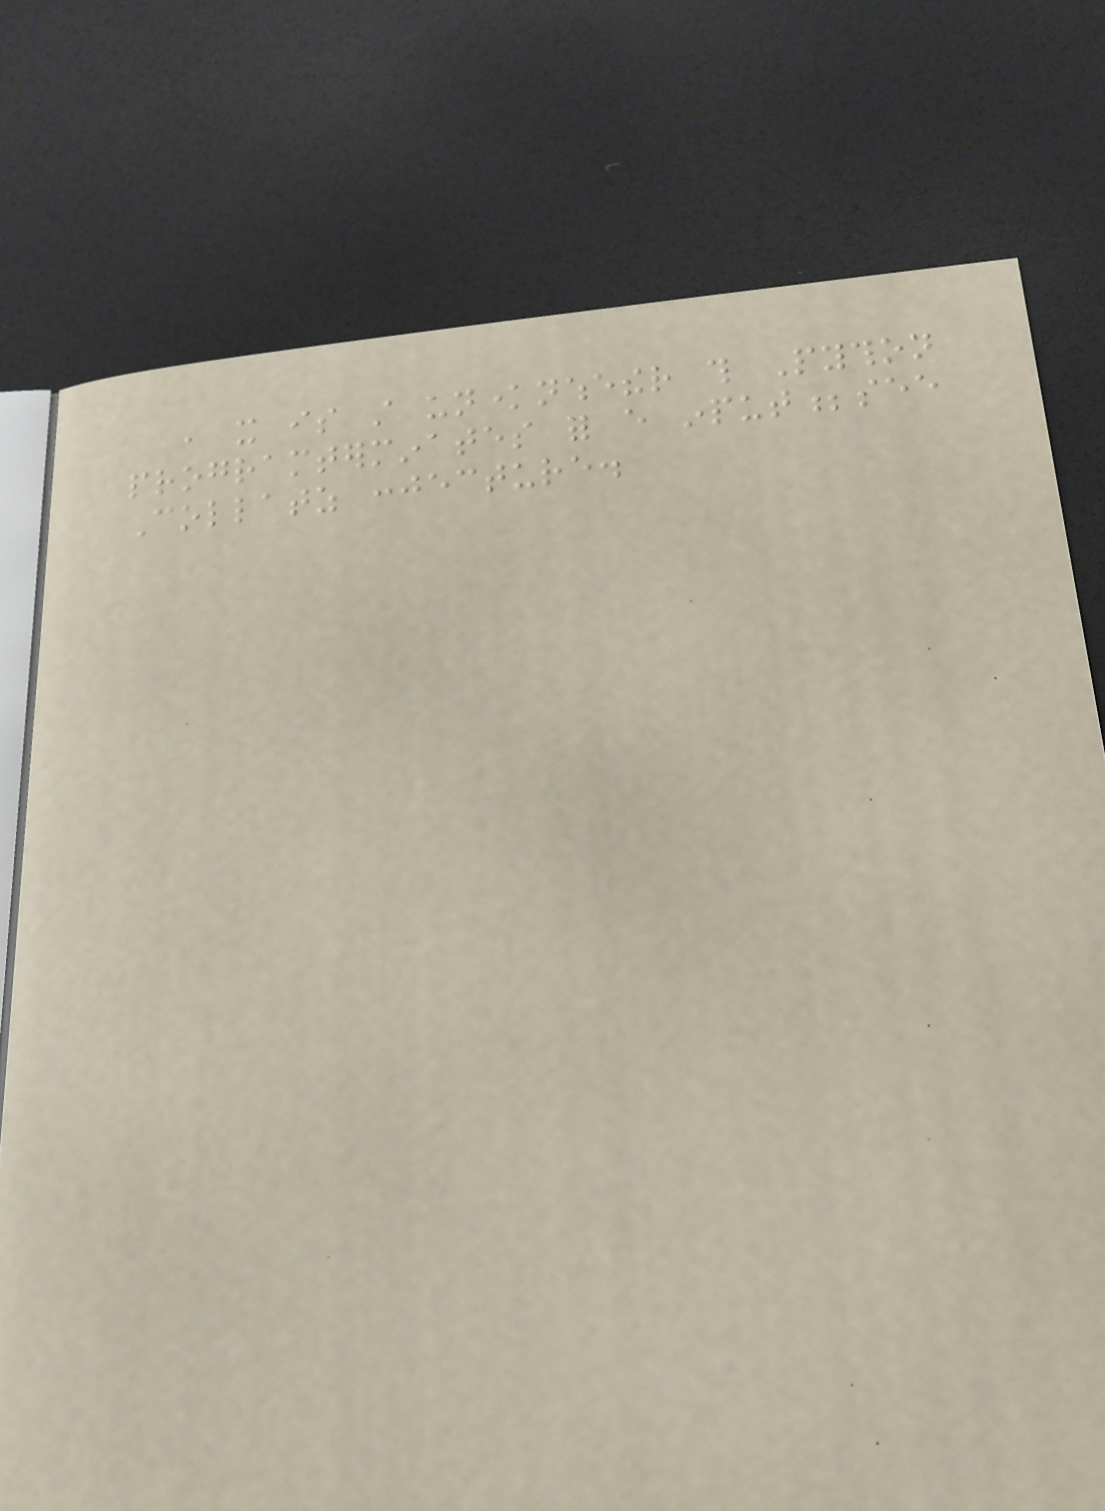, it is still unknownwhether this Python
programterminates for every input;see
Collatz conjecture.
